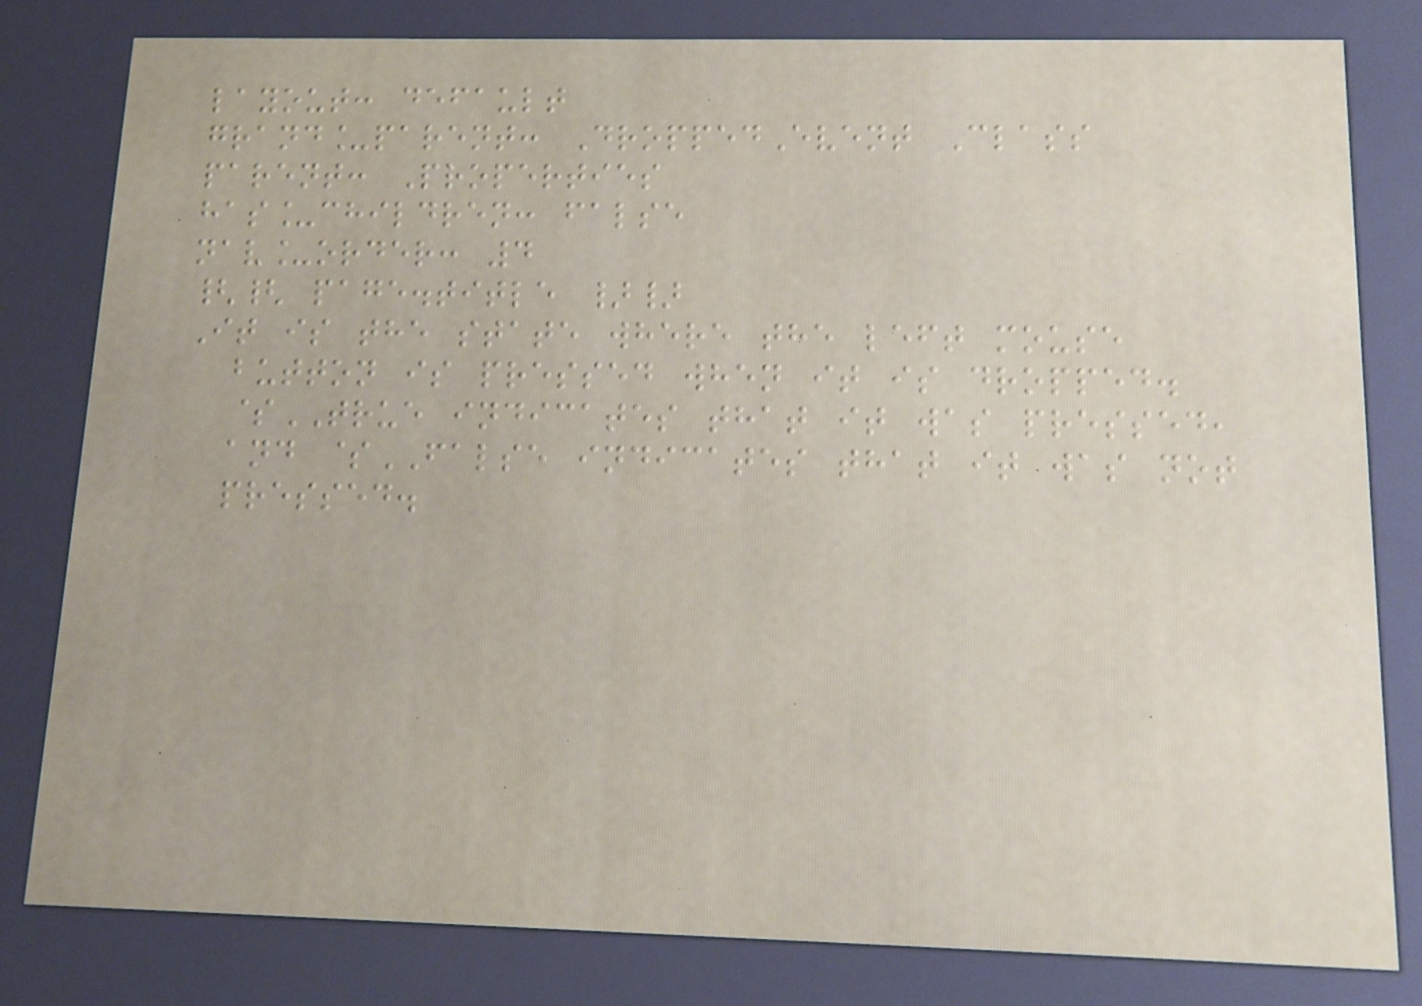layout: default
grand_parent: DroppedEvent Class
parent: Properties
has_children: false
nav_order: 4
{{ page.title }}
It is the state where the left mouse
button is pressed when it is dropped.
$TRUE indicates that it was pressed,
and $FALSE indicates that it was not
pressed.
